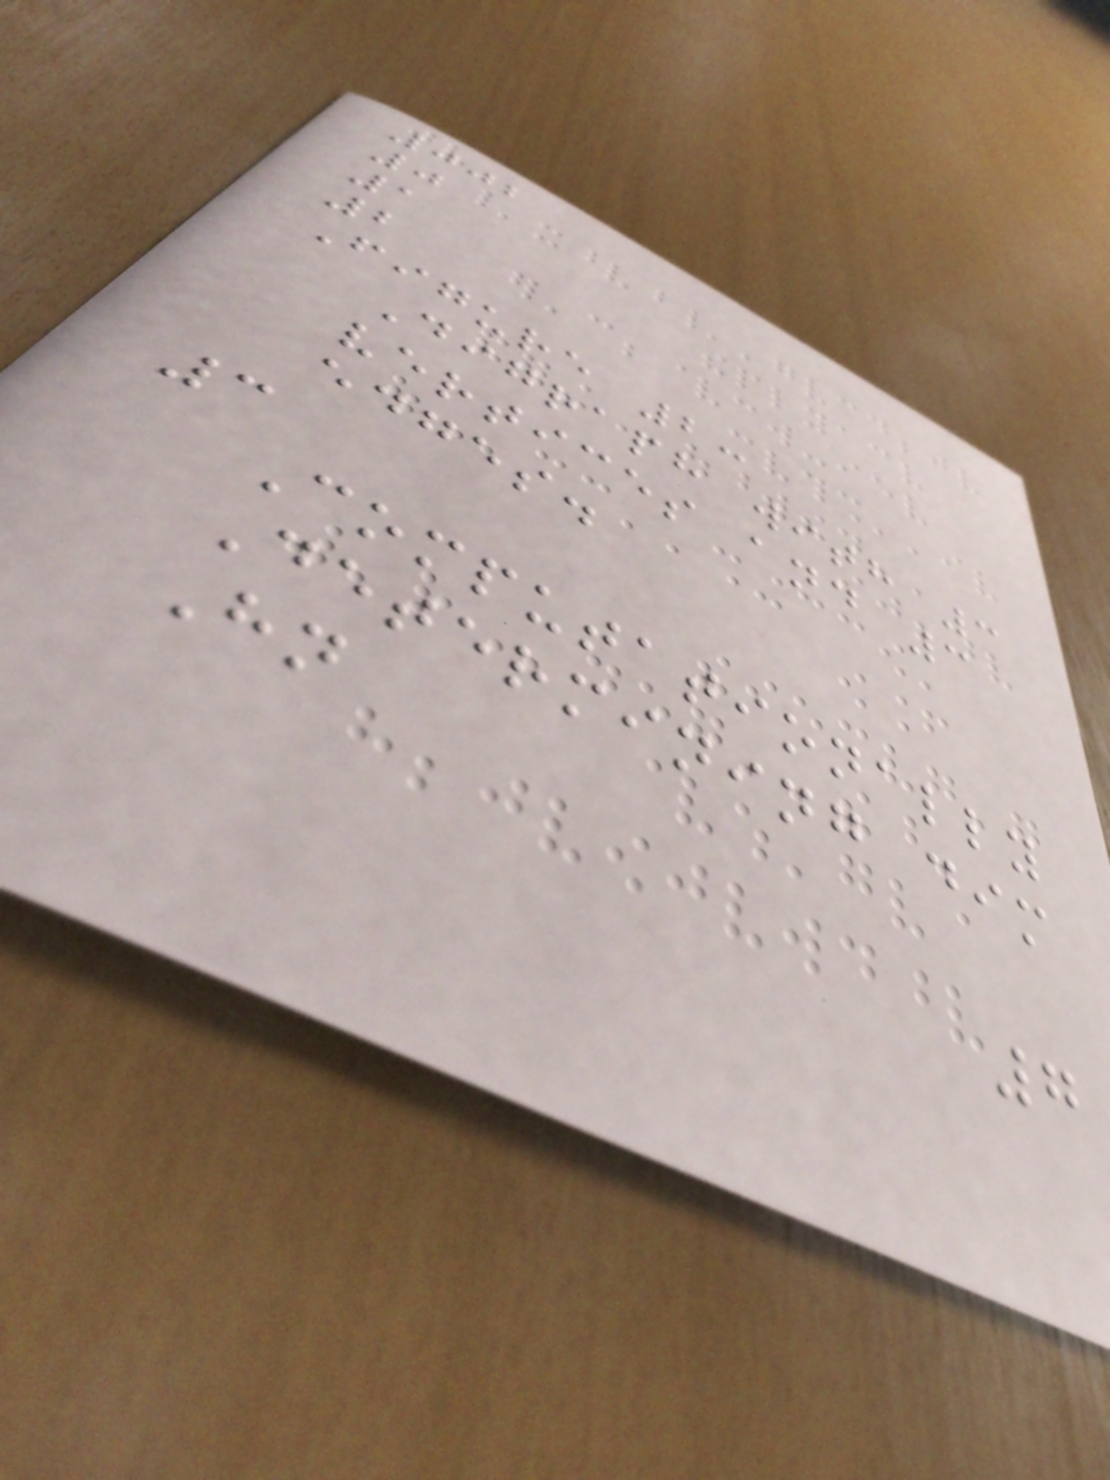002
0
1
2
Figure 2:
Digraph with 3
vertices and 3
edges.
3
Computationally
Determining dim
Hn
7
